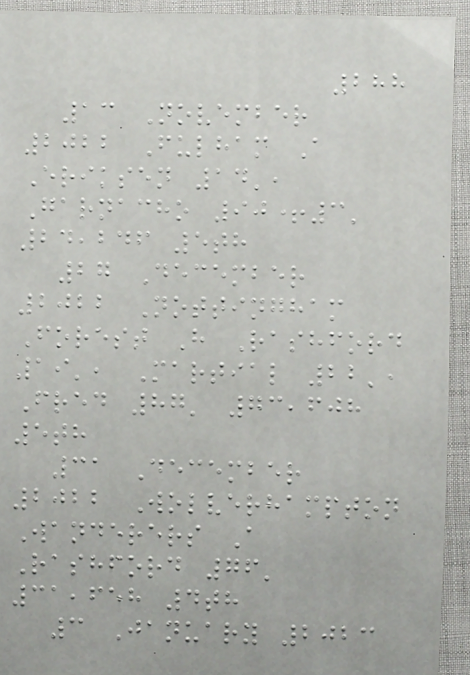288
13 November
2022 Fulham A
Eriksen 14',
Garnacho 90+3'
24,246 5th
27 December
2022 Nottingham
Forest H Rashford
19', Martial 22',
Fred 87' 73,608
5th
31 December
2022 Wolverhampton
Wanderers A
Rashford 76'
31,658 4th
3 January 2023
